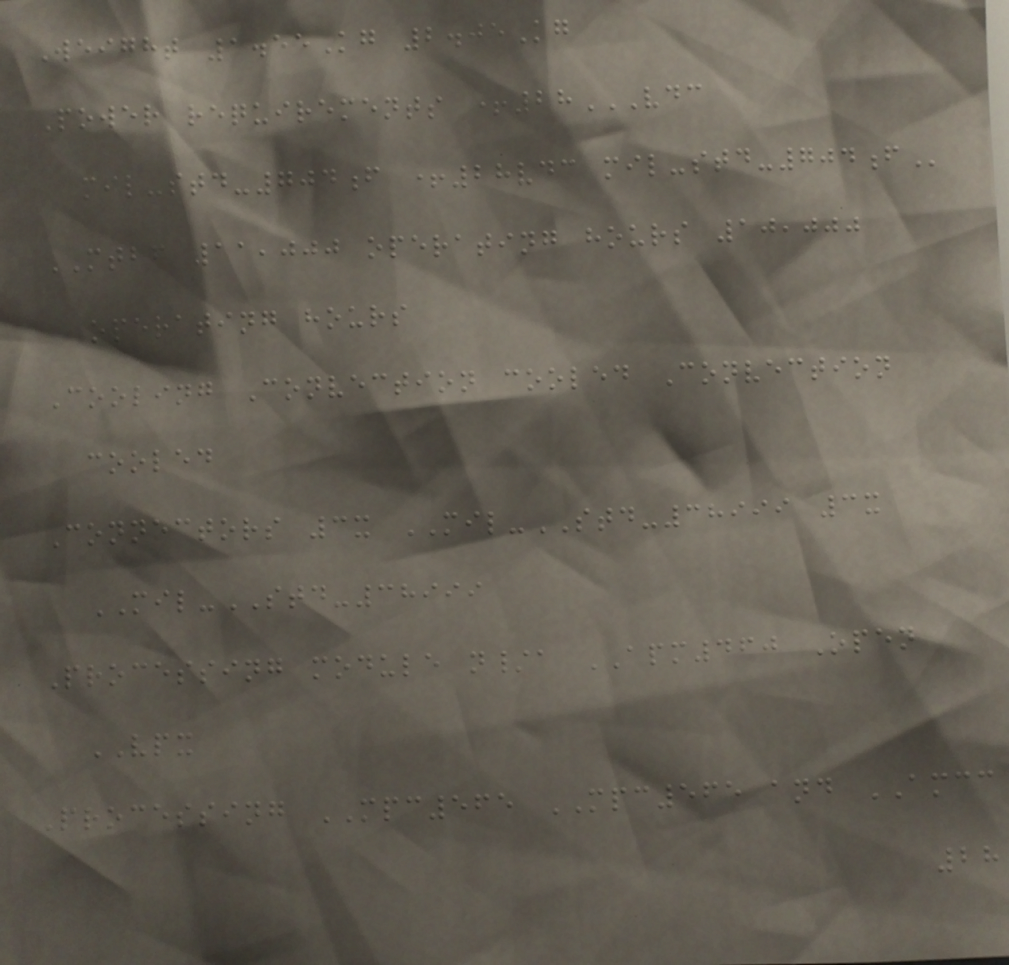Weight 1.55Kg 2.05Kg
Power requirements +28VDC
MIL-STD-704F +28VDC MIL-STD-704F
MTBF 11,000 operating hours 10,000
operating hours
Cooling Convection cooled Convection
cooled
Connectors 3x MIL-STD-38999 3x
MIL-STD-38999
Processing module n/a APM460 Open
VPX
Processing MPC565 MPC565 and AMCC
28
